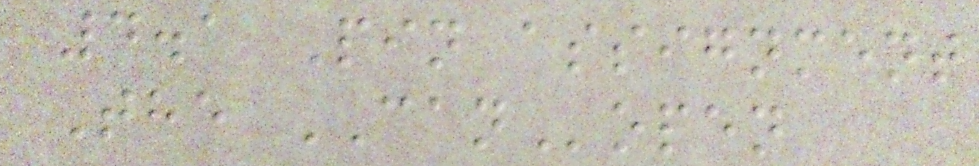4.1 Pin assignment
The CANopen
